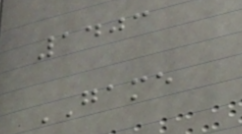1403
GAME
